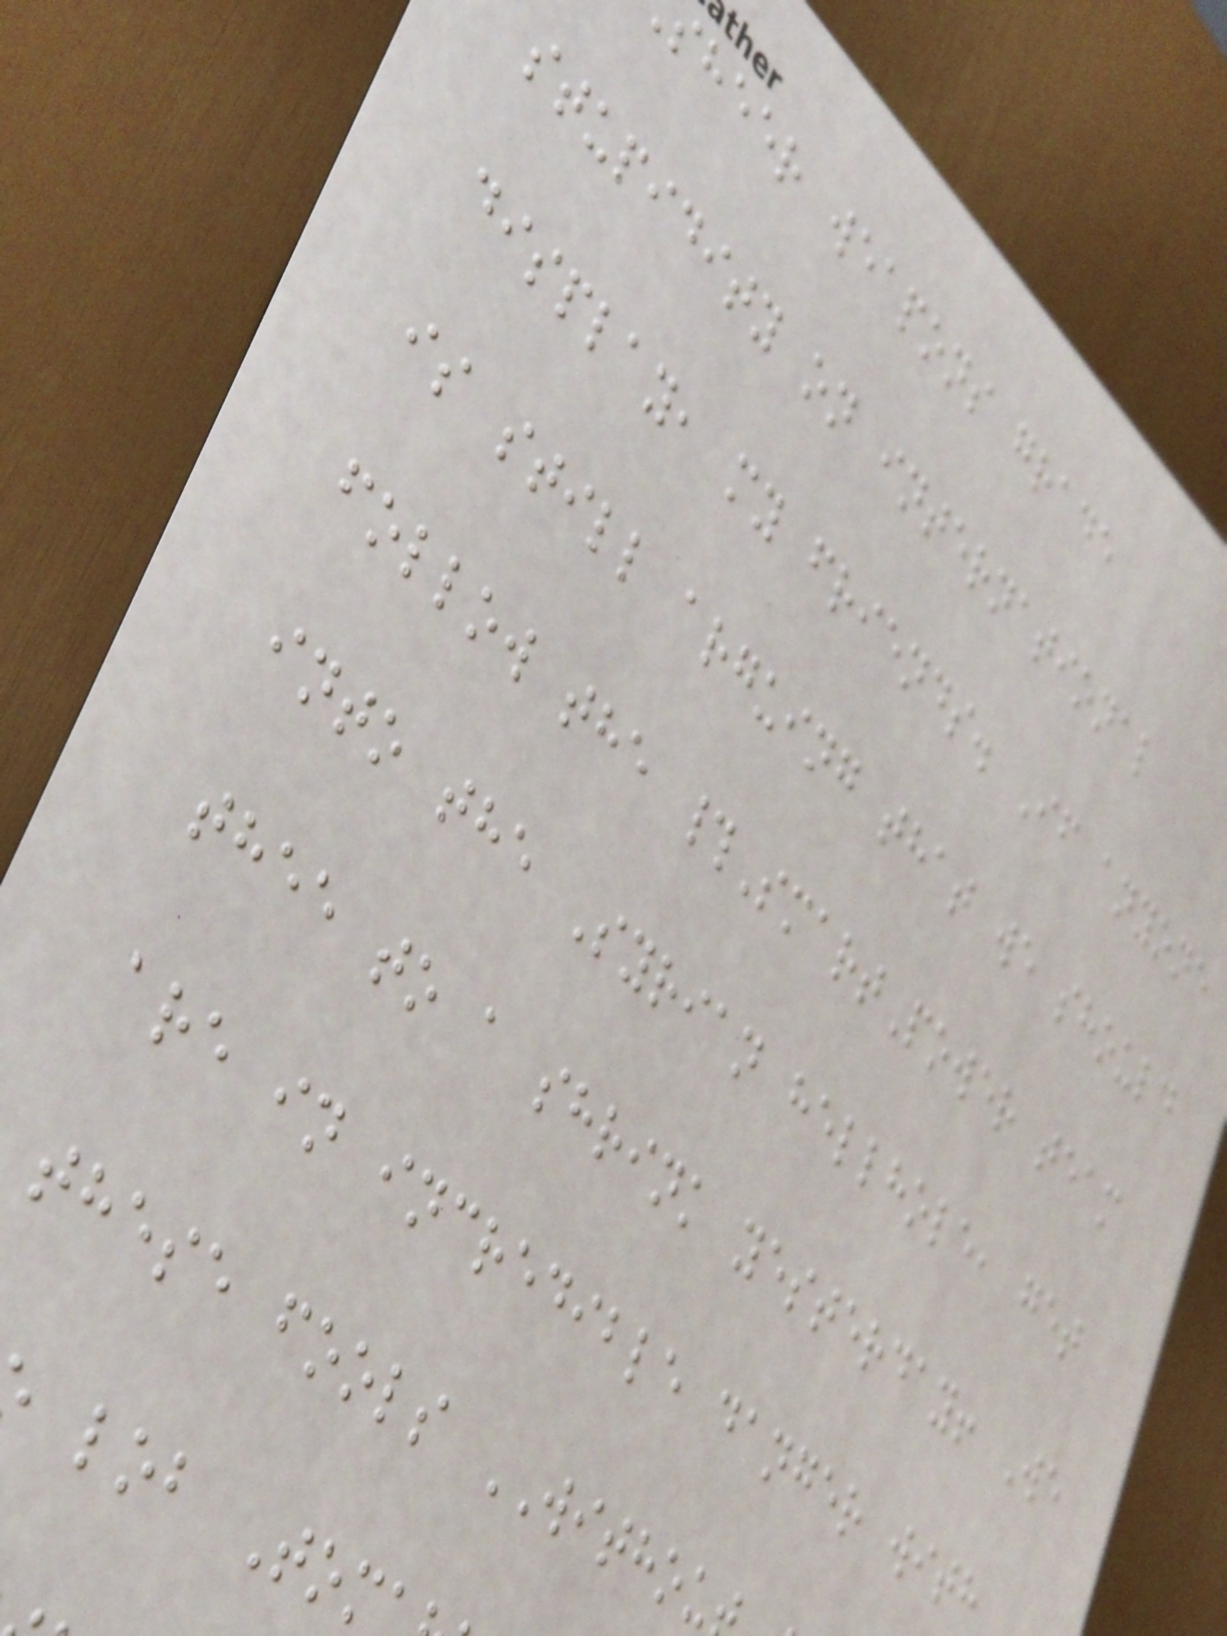sheer weapons grade
stupidity on international
display, my friends. If anyone
is still arguing that we should
follow the #SmartPower team
into the Syrian hellhole, get
thee to a shrink yesterday! We
are in incredible danger with
these fools WITHOU
lob Tom
